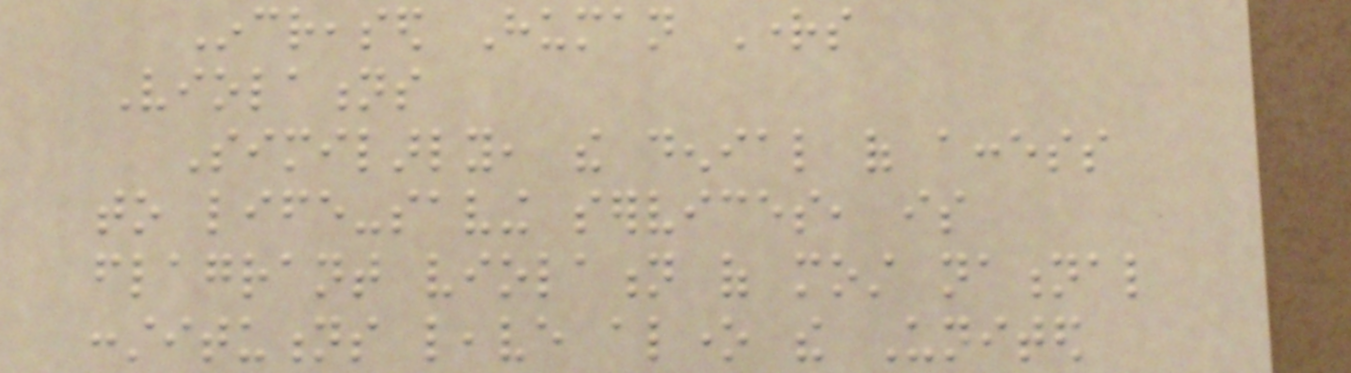Increased Human Rights
Violations
Similarly, the denial of access
to life-saving services, is
flagrant violation of most national
constitutions leave alone the United
